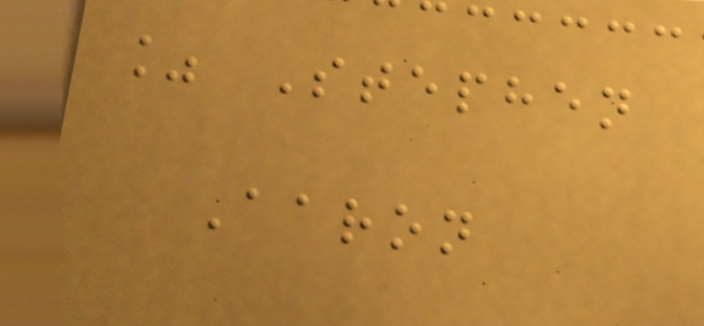% Stephen
Aaron
